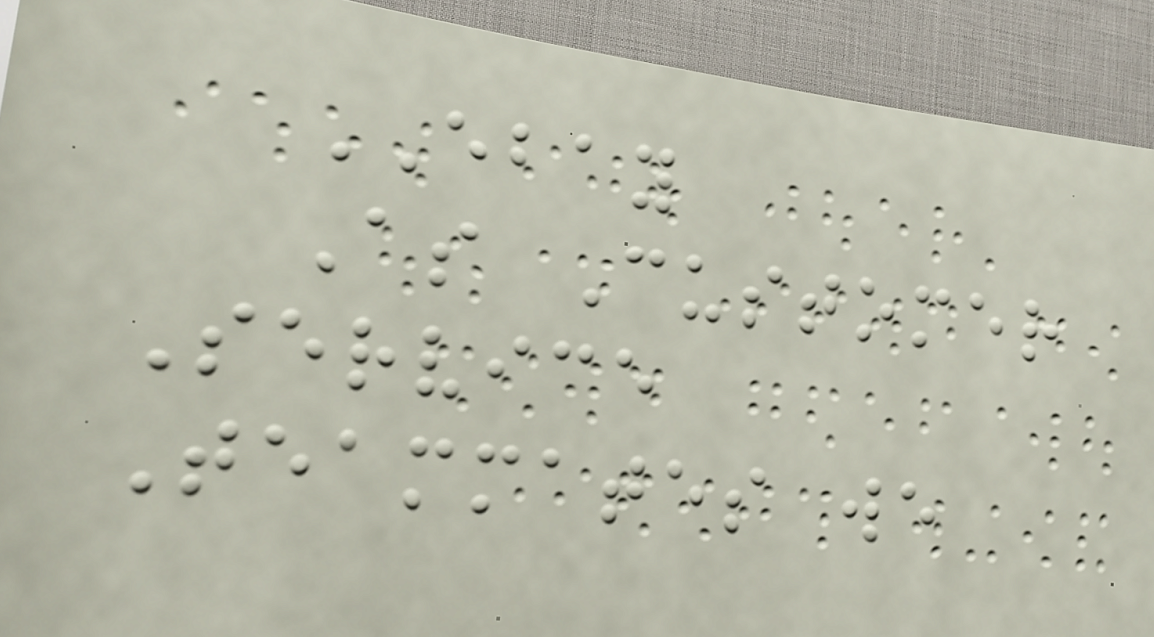EBAY
As Customer
Service
Teammates we
